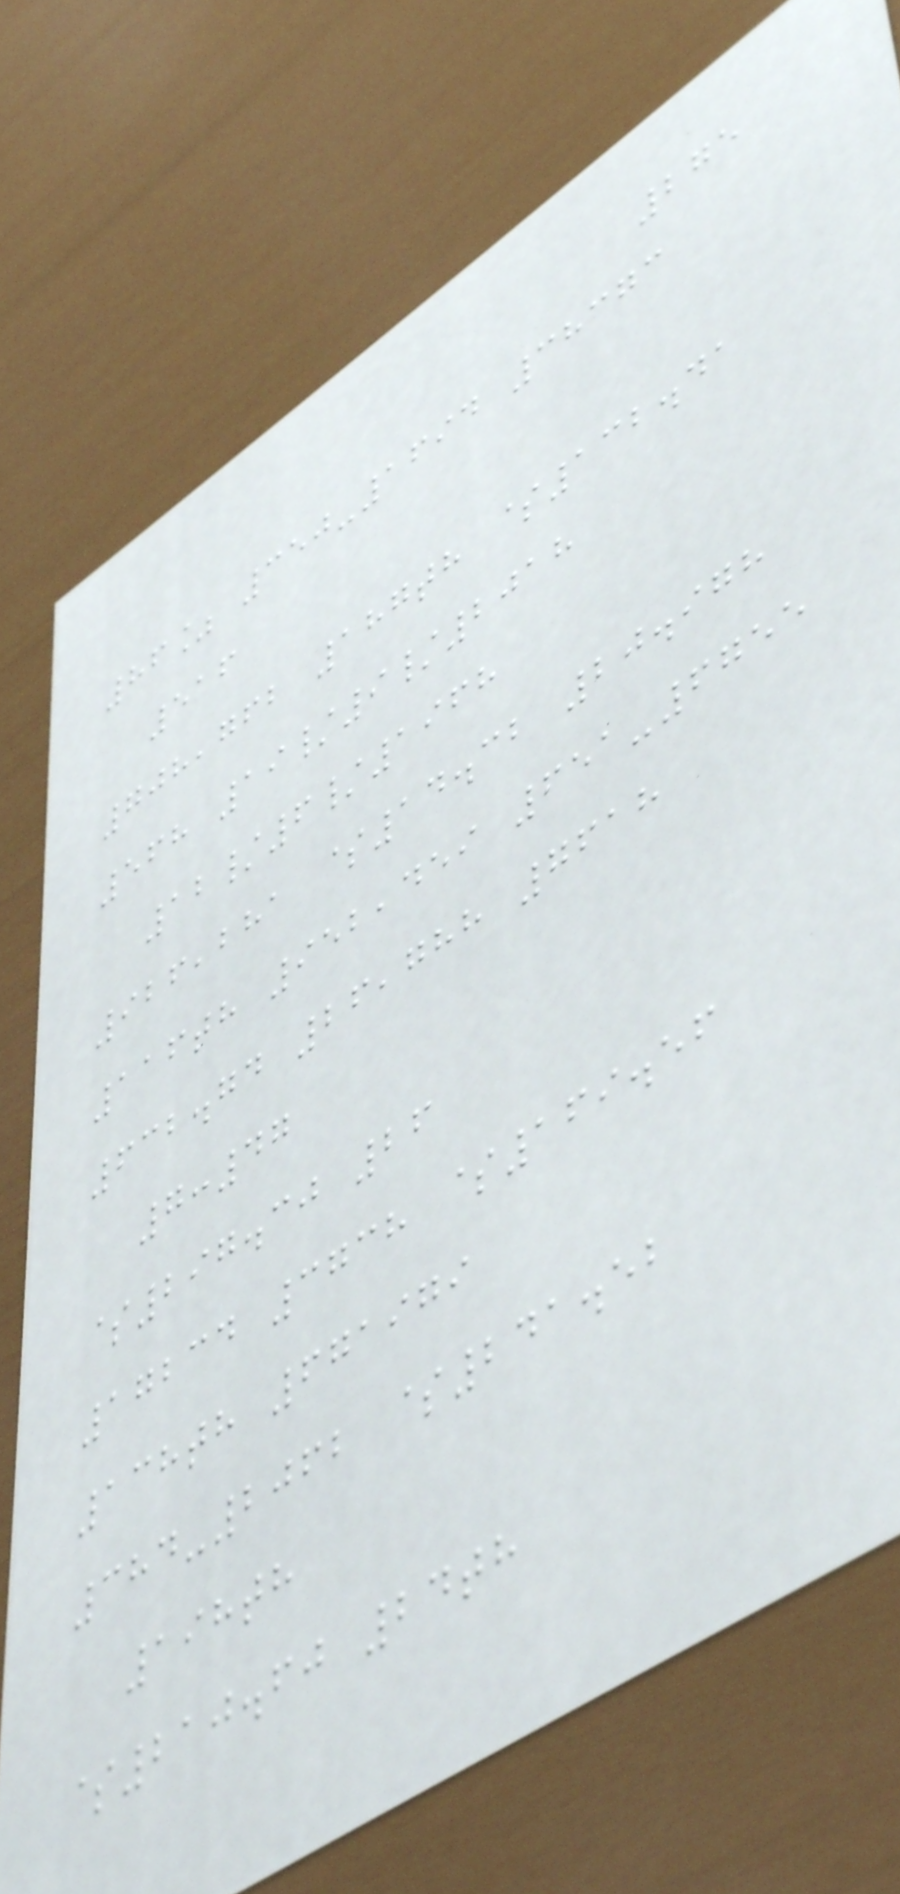275
86% 350-1694 38373
516
708,762 187th $132.41
568 19/9/2018
12/6/1968
926,281 $14.32 20.978
116th 952,459 651-6755
632.74 26,788 7618
7:47
$297.30 26
17234 3738 $169.56
138th 671979
384-2062 $241.52
198th
$210.60 24th
